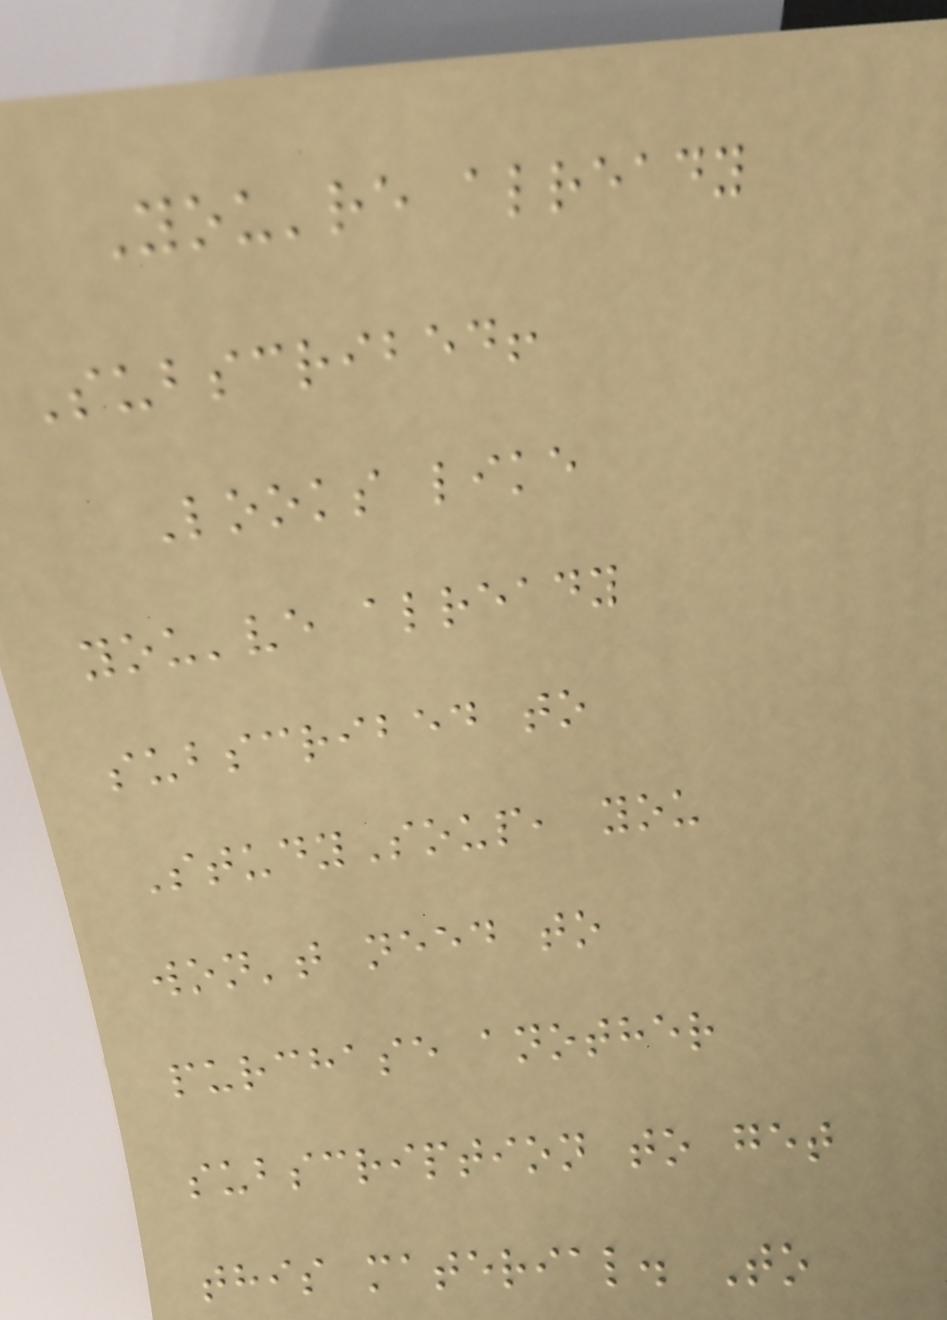You're already
Subscribed!
Looks like
you've already
subscribed to
StudySoup, you
won't need to
purchase another
subscription to get
this material. To
